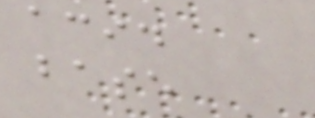acid
base
